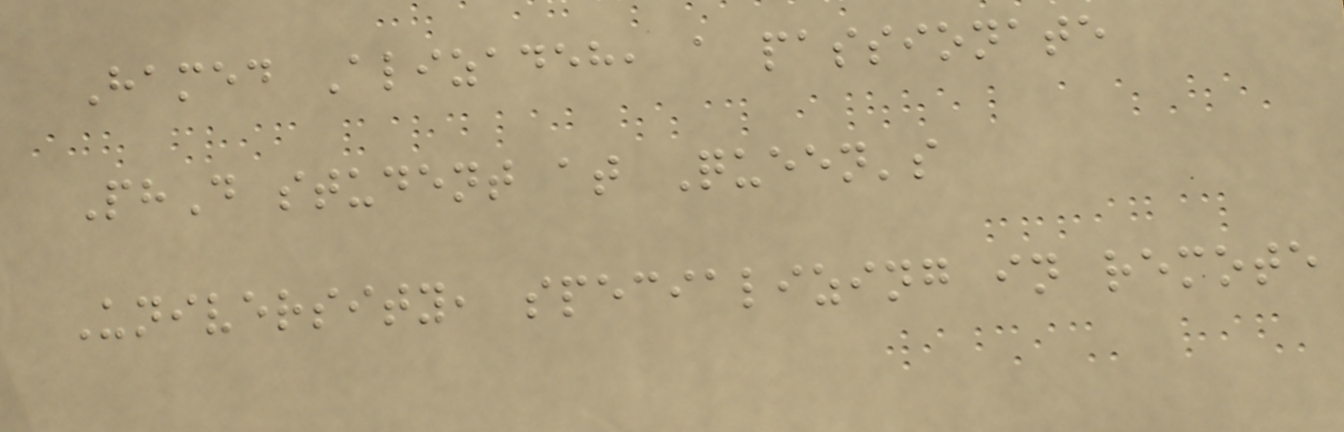Hamed Alizadeh, a passionate
PhD student at Queen's
University, specializing in remote
